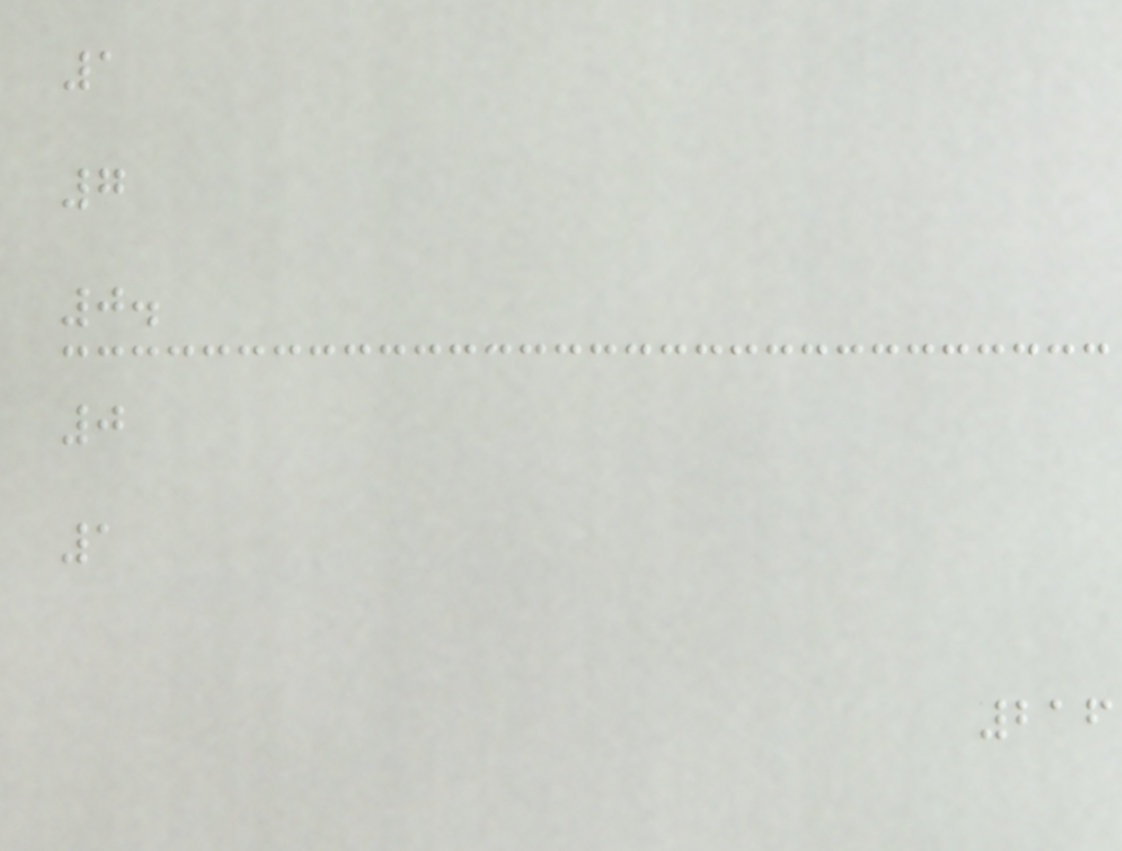1
7
0.
0
1
216
